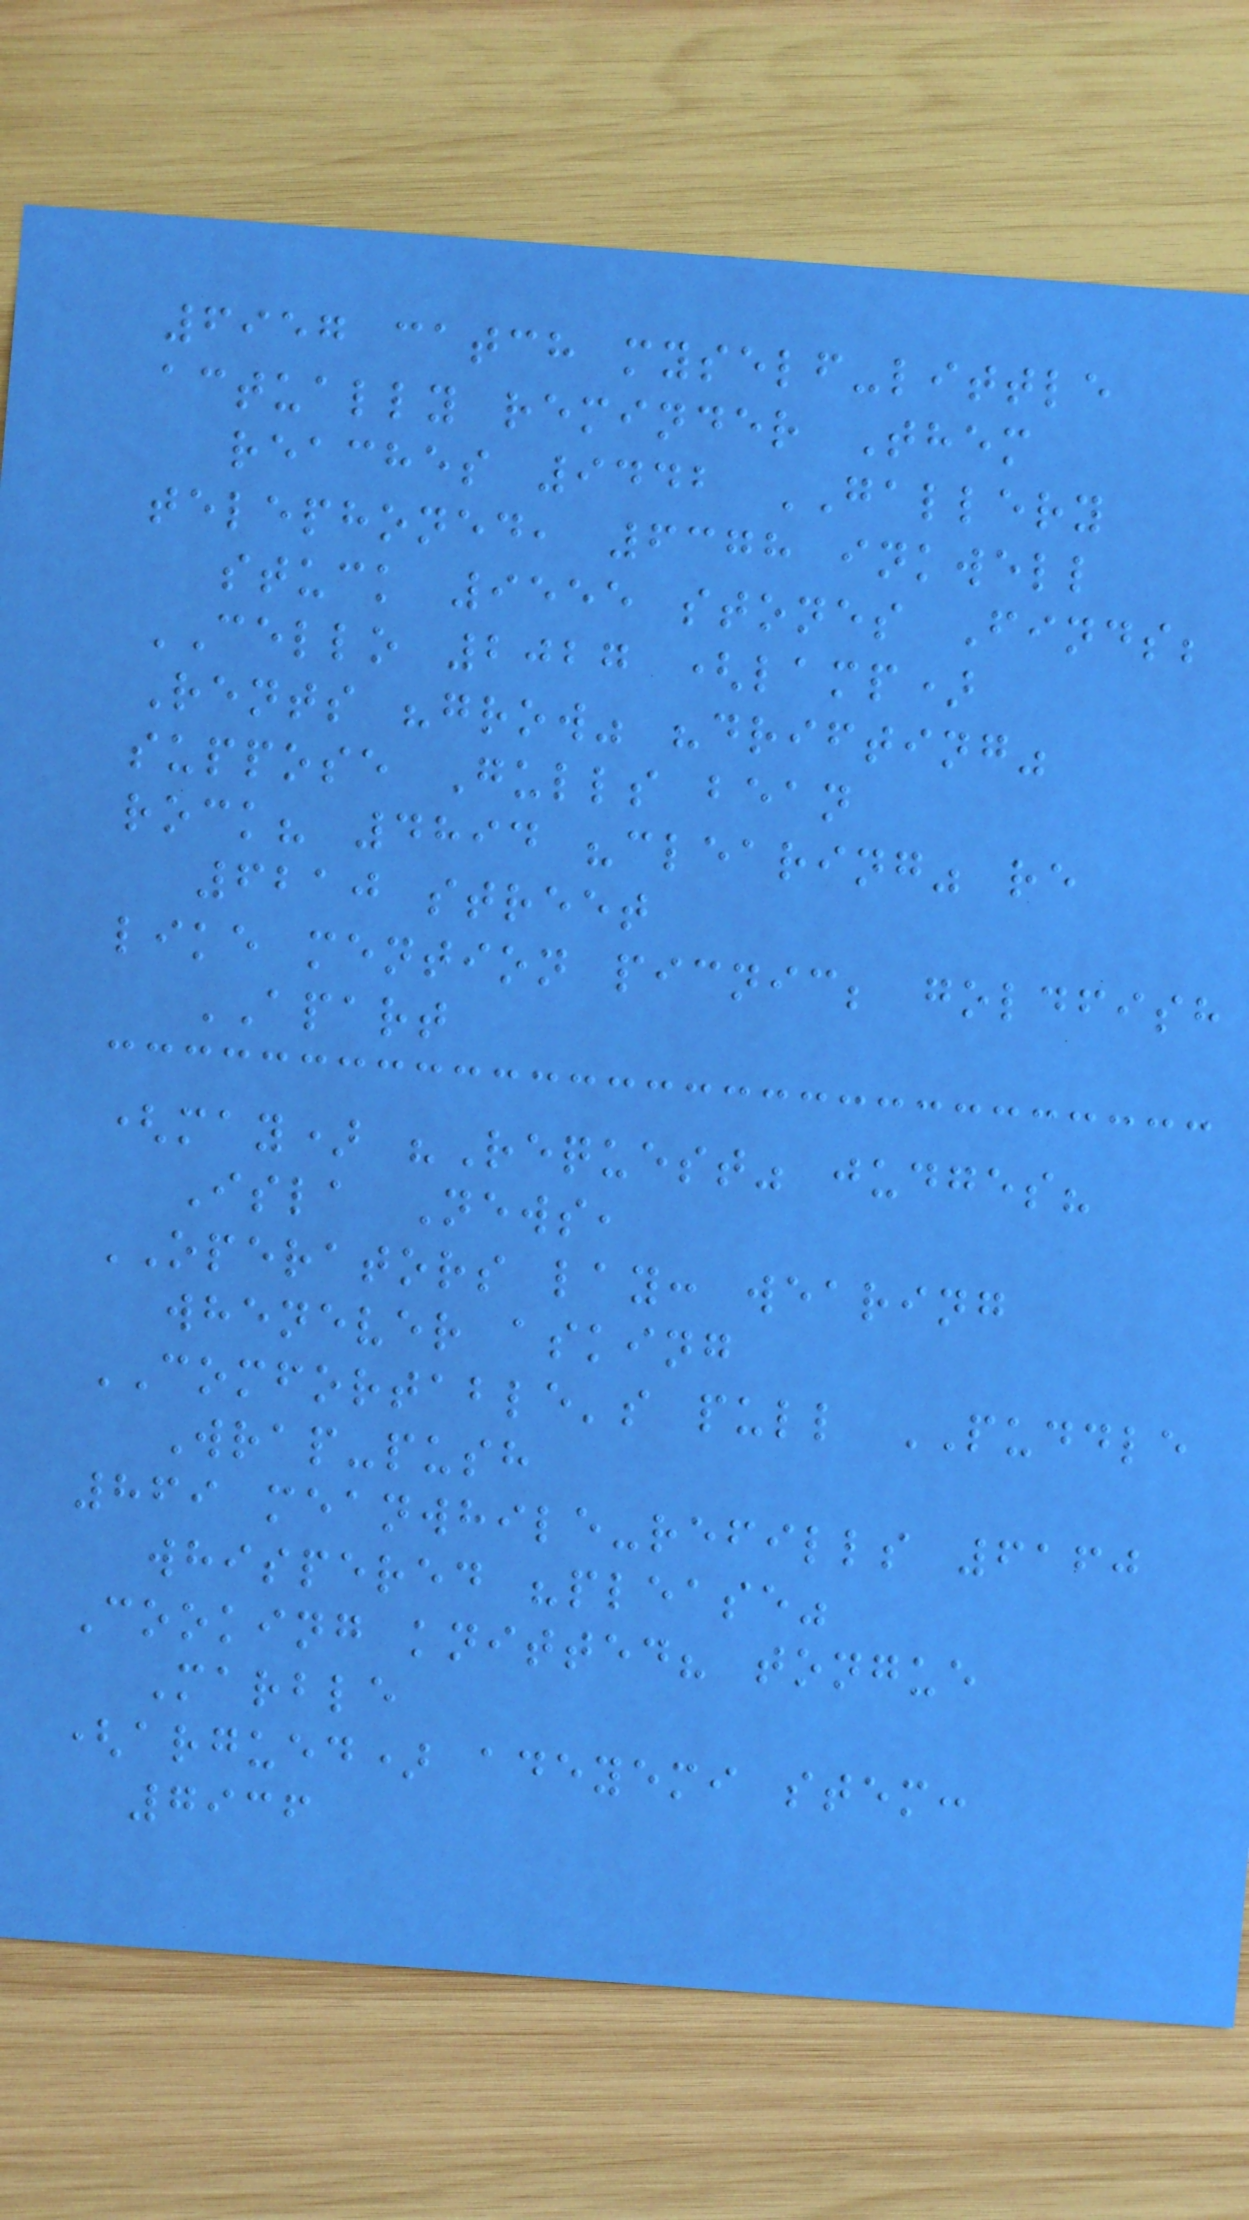6957 catch myself-little
actually reminder Them
reaches 9442 GALLERY
telephoned, 6378 inkwell
stuck 9555 stones Finds;
CELLO 2027 (lamp)
Rents "grow" "drifting"
suppose Gulls bean
rock? 4894 "clearing" re
6210 street
like mention picnic; goldfish
APART
(may) "Request" judges?
Isla News,
OPERATORS lay: wearing
whenever asking
COMFORTABLE's pull PUDDLE
Wrap-push
869 meanwhile-refills 6160
whispered "please"
Cooking knitted? tongue
Marble
(argued) adeyemi stem:
7936
